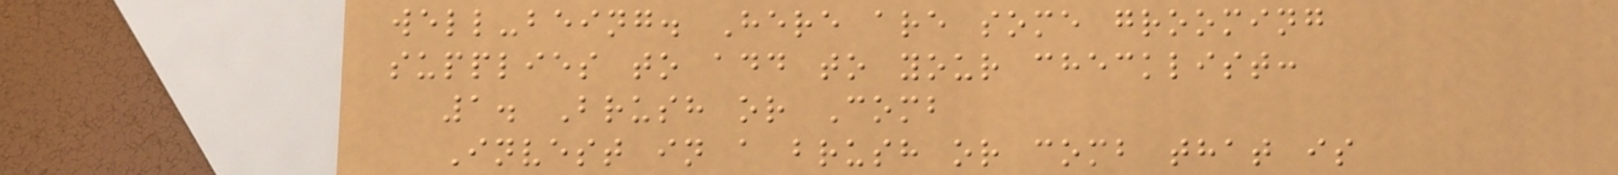well-being. Here are some grooming
supplies to add to your checklist:
1. Brush or Comb
Invest in a brush or comb that is
